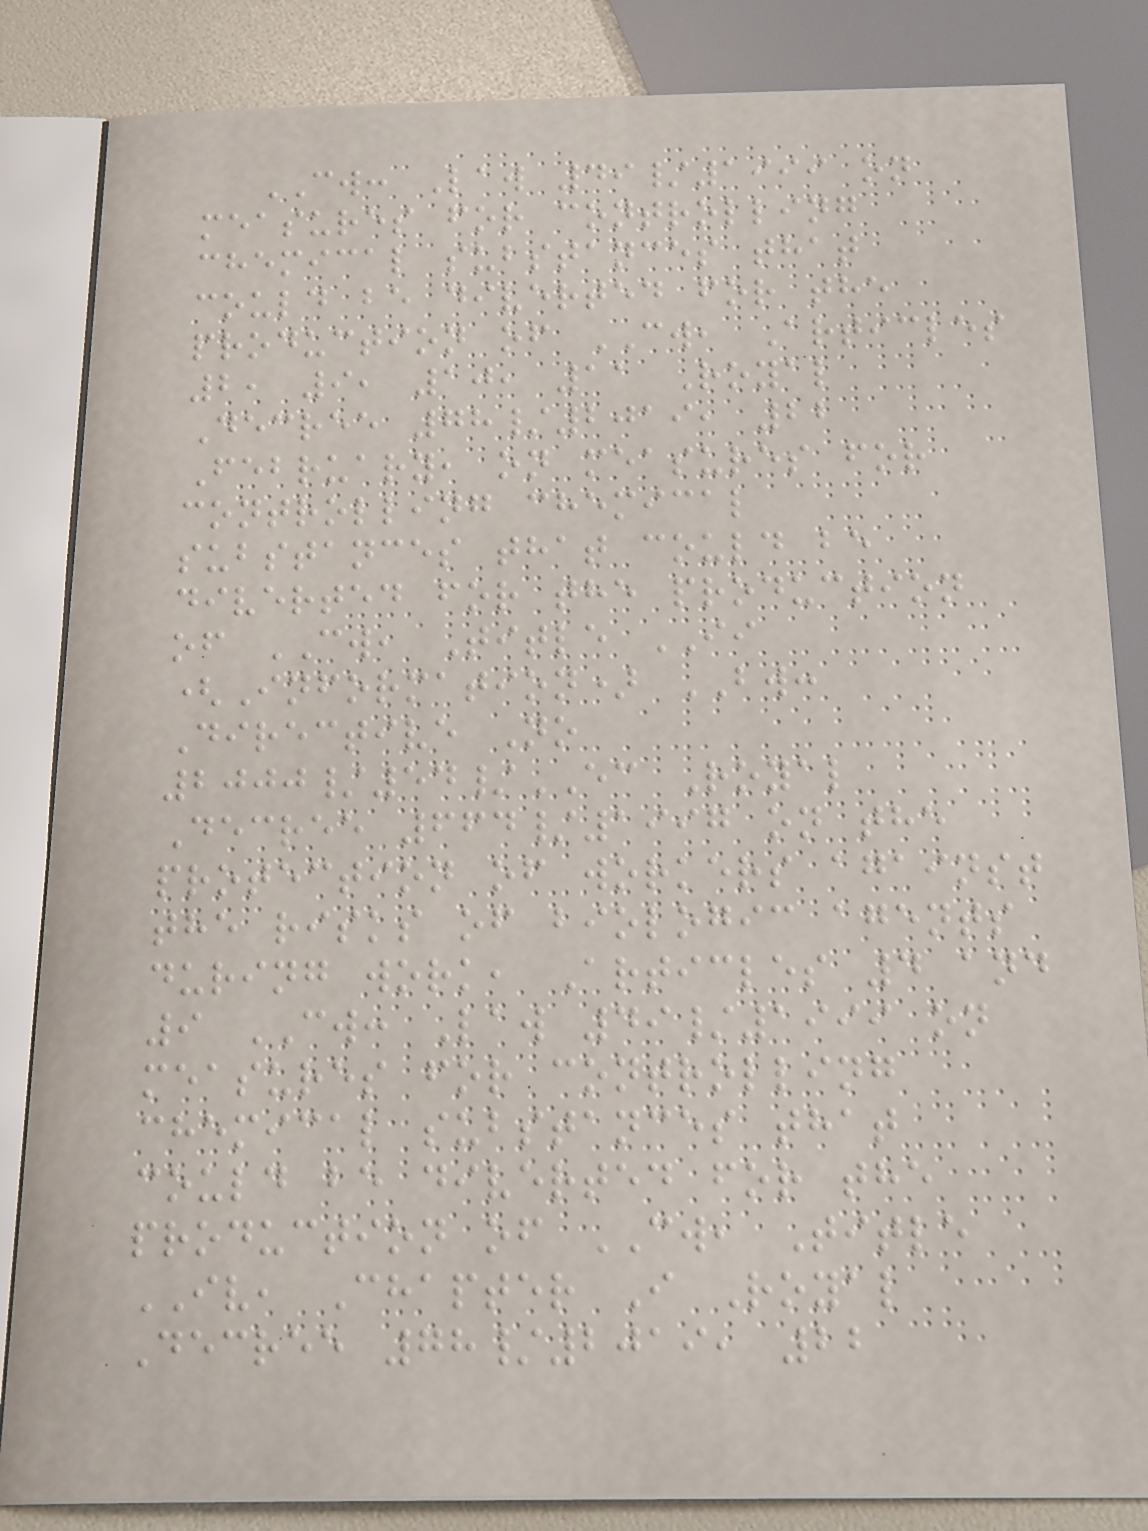CW: Law 49/1999 on
measures for controlling
chemical substances that
could be diverted for the
production of CW, Articles
2, 9, 10, 11 Royal
Decree 78/2019, 22
February, on measures for
controlling chemical
substances that could be
diverted for the production
of CW, Title II
(Information) BW:
Directive No
2000/54/EC Royal
Decree 664/1997 on the
protection of workers against
the risks of biologic agents
during work, Articles 4 and
9 CW: Law 49/1999 on
measures for controlling
chemical substances that
could be diverted for the
production of CW, Title
IV, Chapter I Royal
Decree 78/2019, 22
